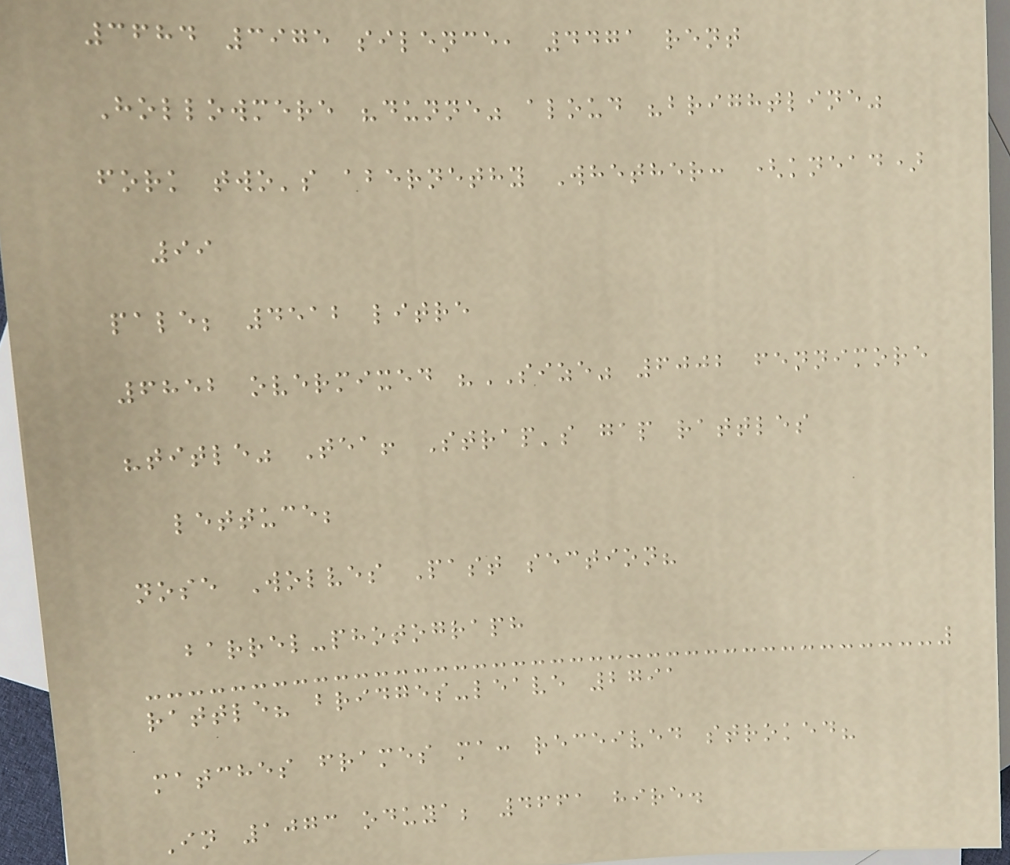3684 3975 silence, 4471 rent
Hollowmere "dunne" aloud "brightline"
fork two's abernethy Whether: (knead)
99
pale; 4512 litre
6852 overmixed "SIZE" 6002 fennimore
"title" Tea! Strap's gap rattles
lettuce;
nose Wolves Past section?
barrel-photograph
rattle? bridges-leave 2791
matches frames ma: received stroked?
In 1073 oduya; 4661 hire.
